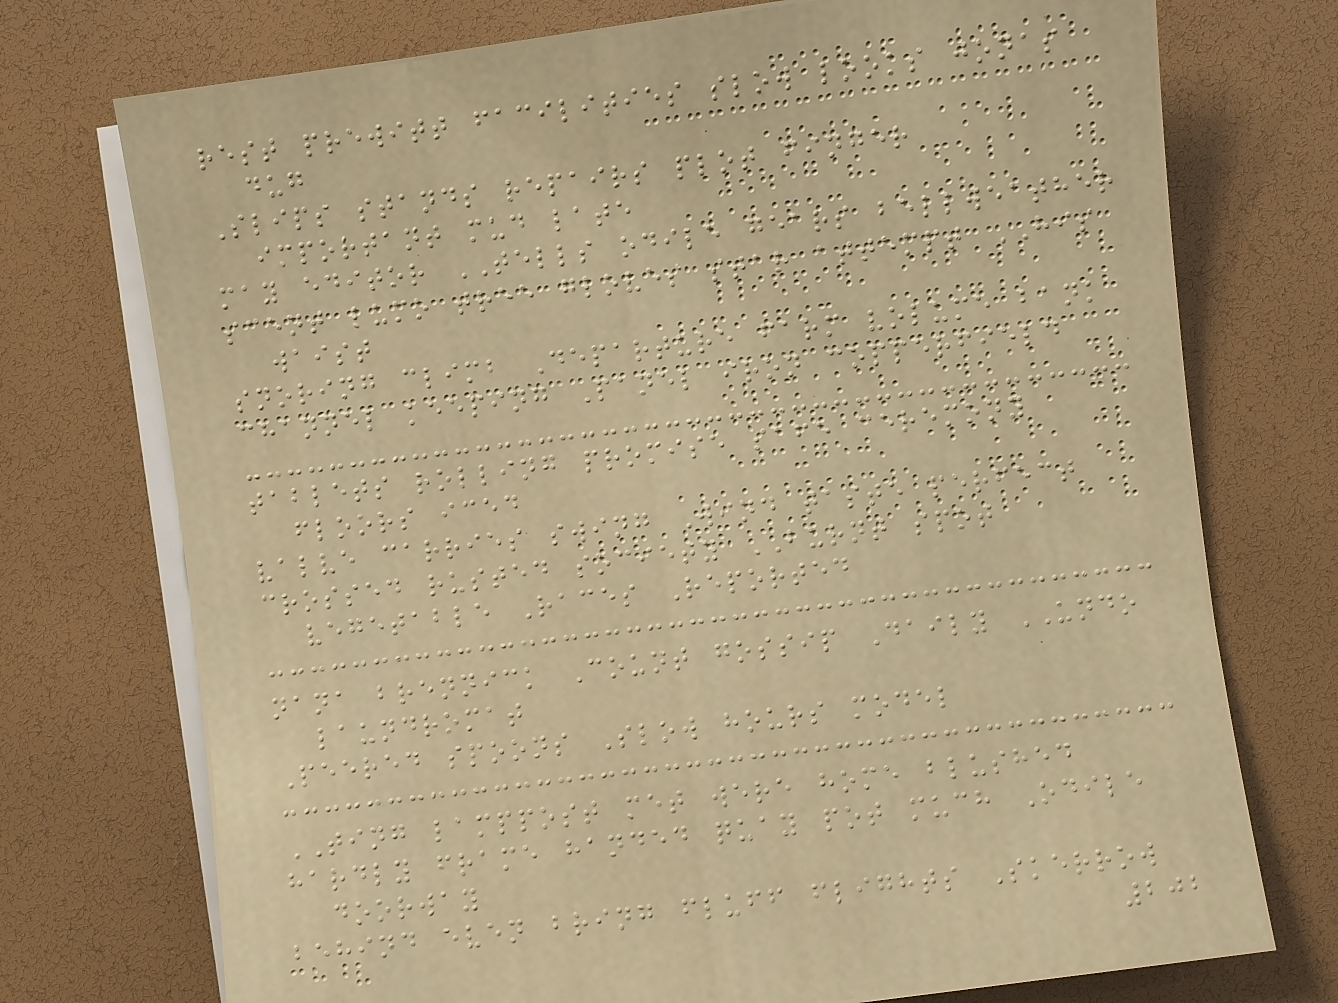rest prewitt facilities slow looks jonas
dug
Slips stands repairs plot finger
important mud late
may editor TELLS odile gears bellweather
scent lumo tree gloves star attempt HIS
waist
snoring climb Departure farm volume bank
channel keeping Panel iron copperfield
tablets rolling promise safe ceremony
floors iced
valve carries swing Wind taste perfect
crossed rusted society BURNT spot
vegetable Races Reported
nana brennick Count gossip Daily UNDO
laundromat
Peered spoons Slow hours model
TING lamppost met were home blushed
hardly frame handed quay pot much Odile
doorway
behind even bring fluff flights Skerrow
202
